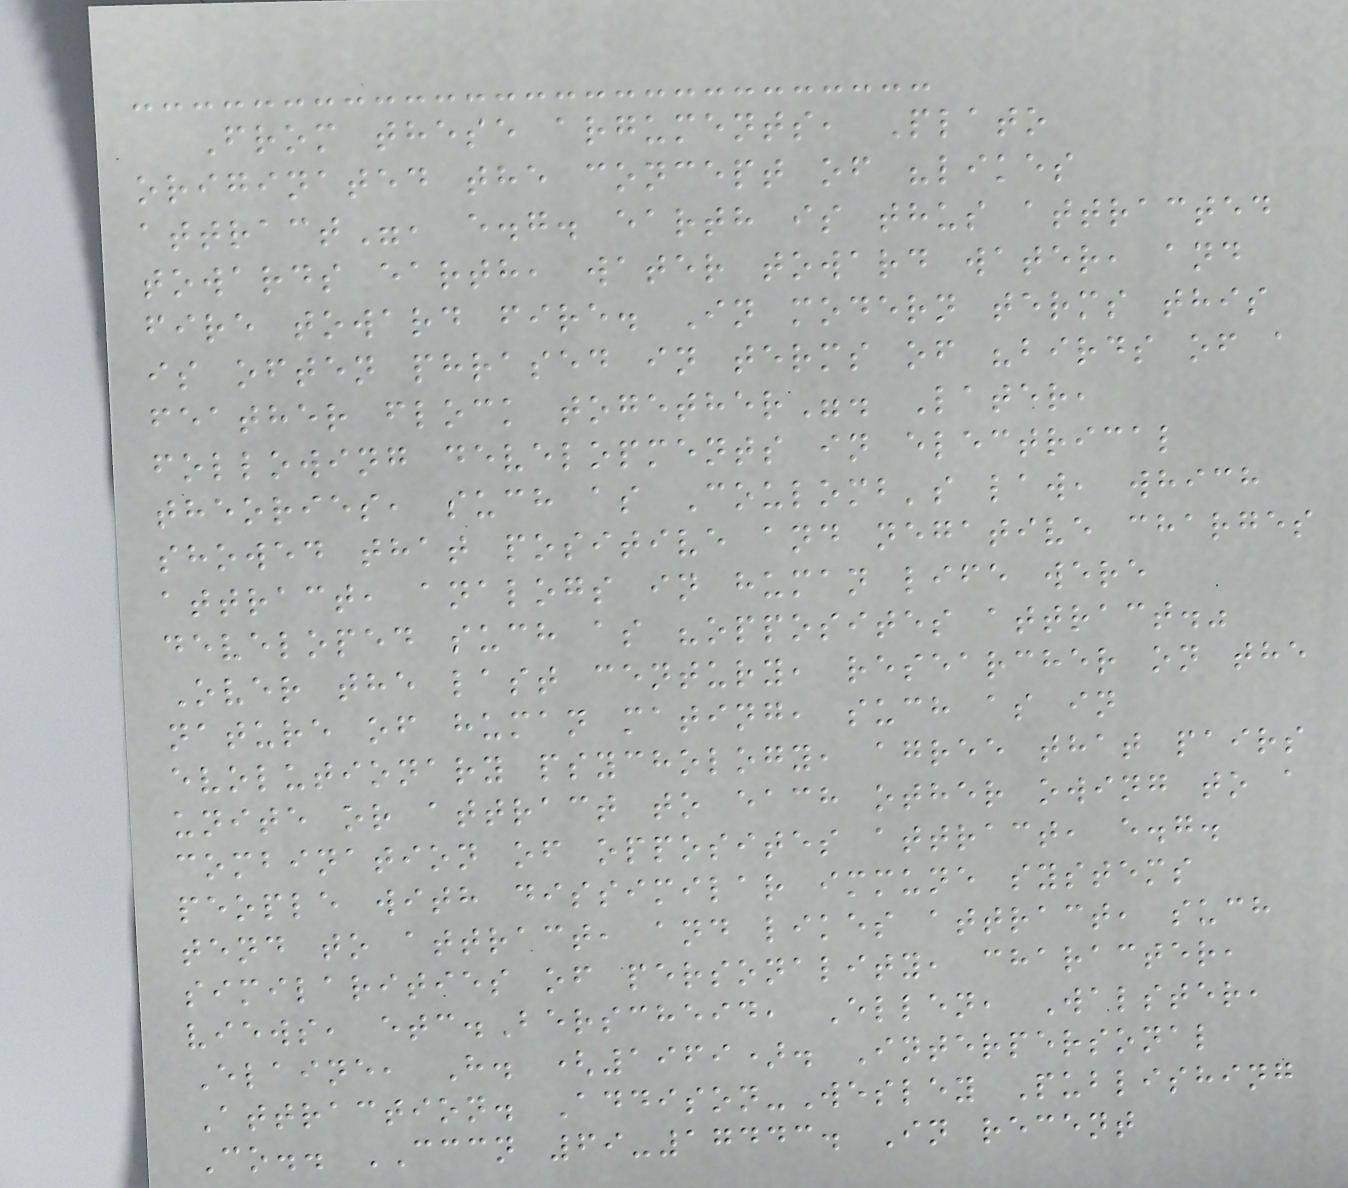From these arguments, Plato
originated the concept of "likes
attract", e.g. earth is thus attracted
towards earth, water toward water, and
fire toward fire. In modern terms this
is often phrased in terms of "birds of a
feather flock together". Later,
following developments in electrical
theories, such as Coulomb's law, which
showed that positive and negative charges
attract, analogs in human life were
developed such as "opposites attract."
Over the last century, researcher on the
nature of human mating, such as in
evolutionary psychology, agree that pairs
unite or attract to each other owing to a
combination of opposites attract, e.g.
people with dissimilar immune systems
tend to attract, and likes attract, such
similarities of personality, character,
views, etc.Berscheid, Ellen, Walster,
Elaine, H. (1969). Interpersonal
Attraction. Addison-Wesley Publishing
Co.. CCCN 69-17443. In recent
